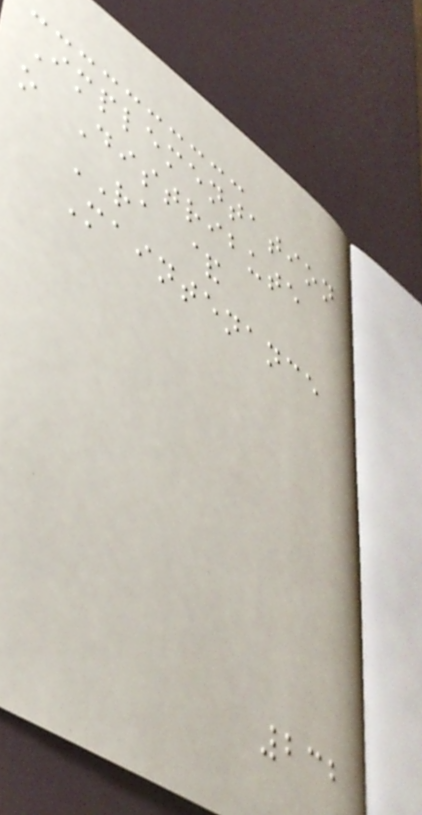Implementation
o Distribute
RA &
Maintenance
232
